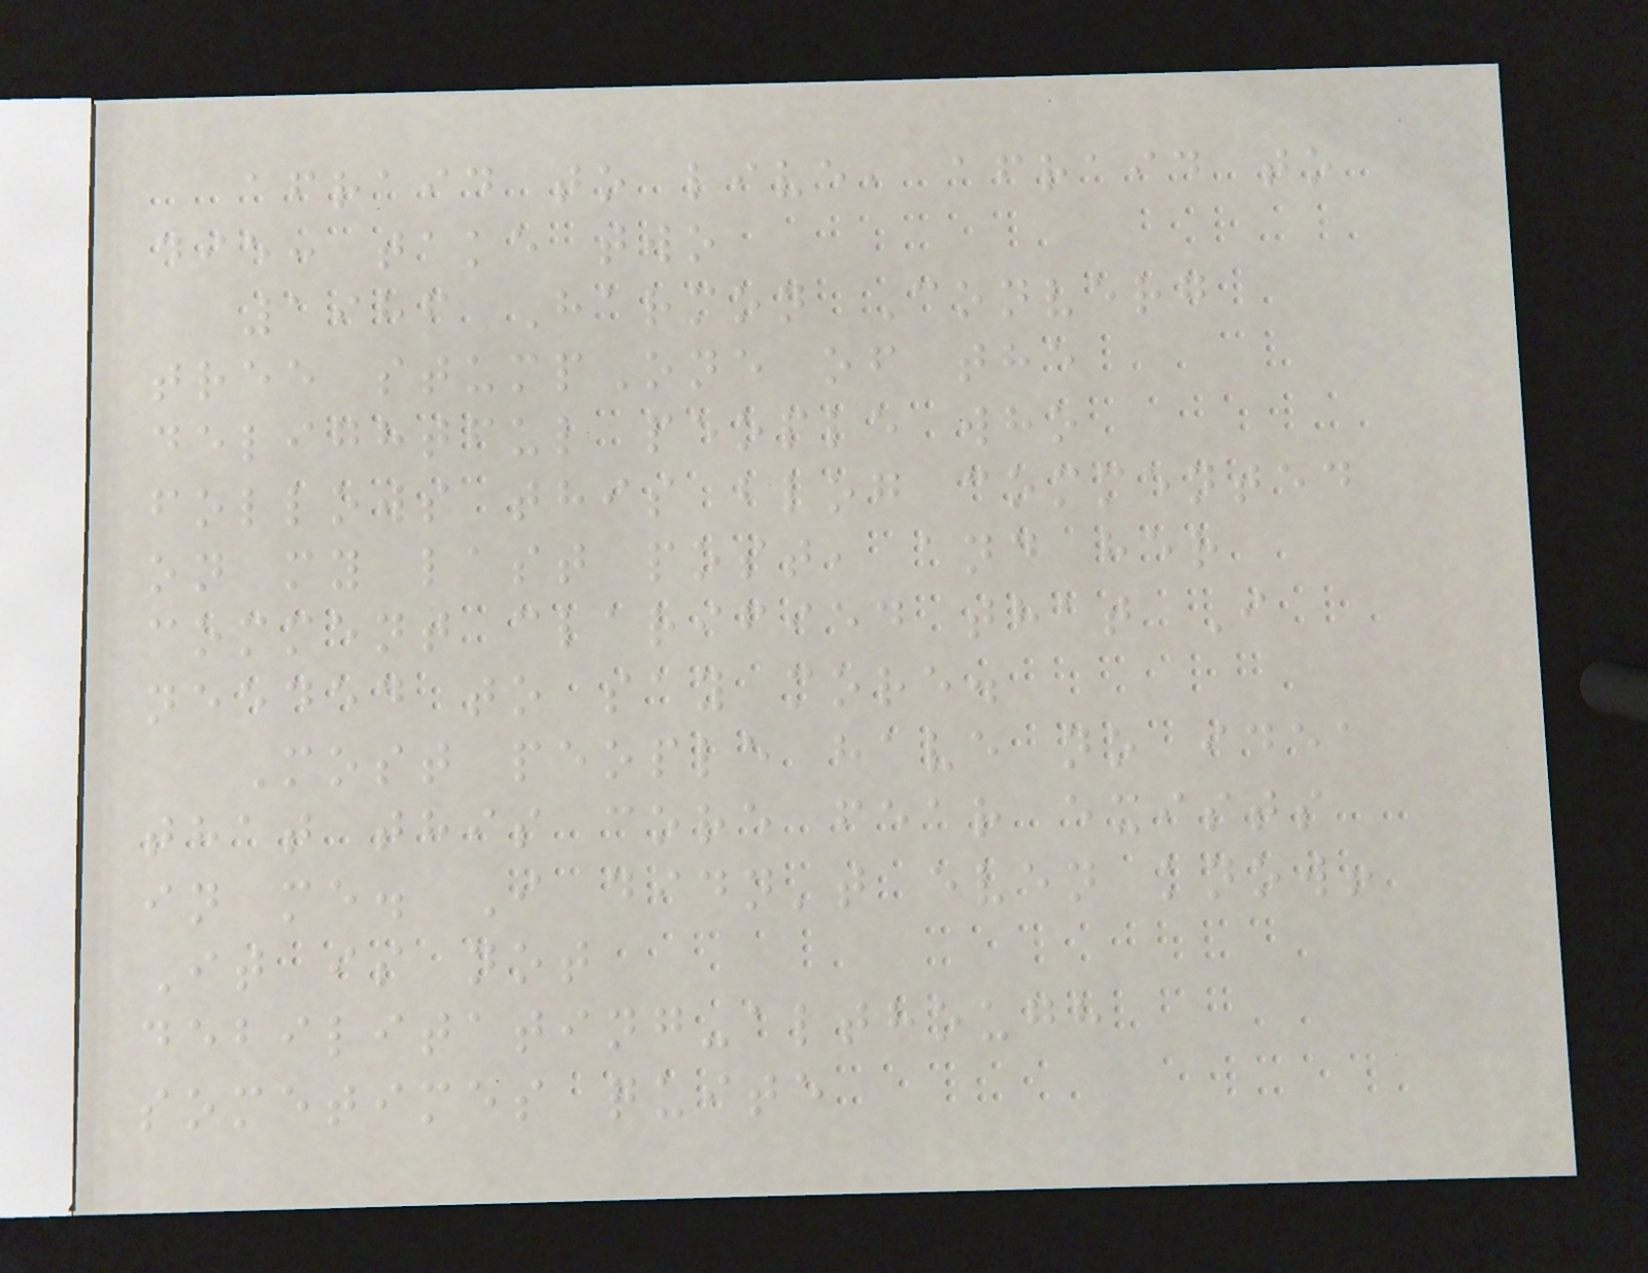afraid to live, afraid to
die: take two
1986 Harmon Converg
tree stumpOne of the
delightful people who
follows this blog commented
on my last post, and her
comment clarified that I
needed to say more.
Most people have no idea
that this core fear exists
in me. I didn't even know!
It is not
debilitating-although
sometimes quite
